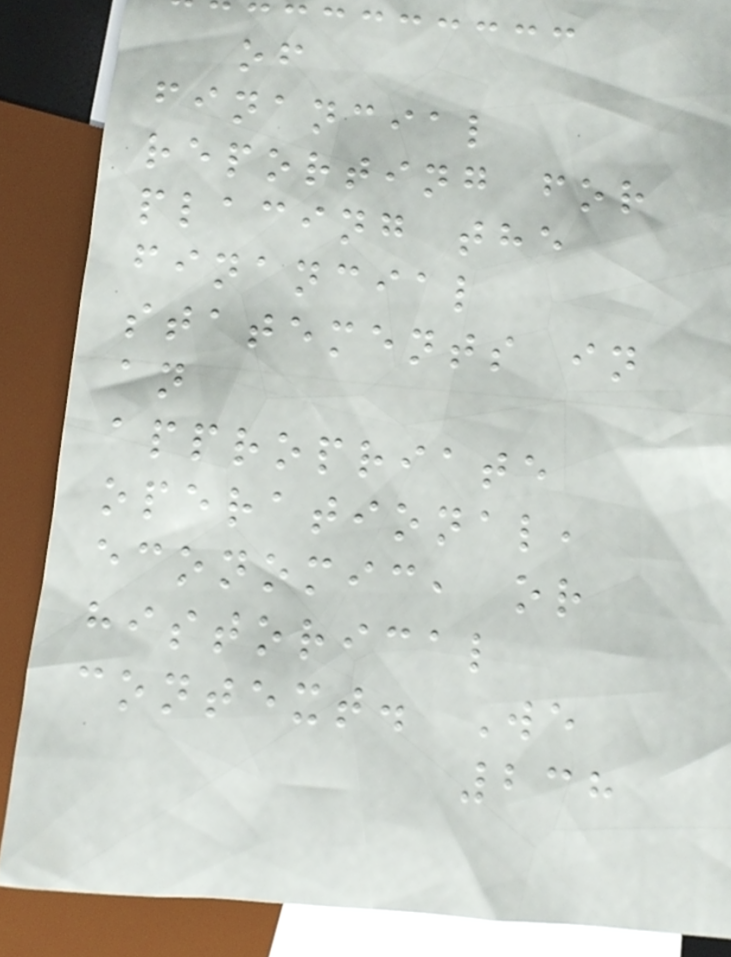of
financial
reporting for
placing the
financial
statements in
an
appropriate
operational,
economic, or
historical
context. We
238
